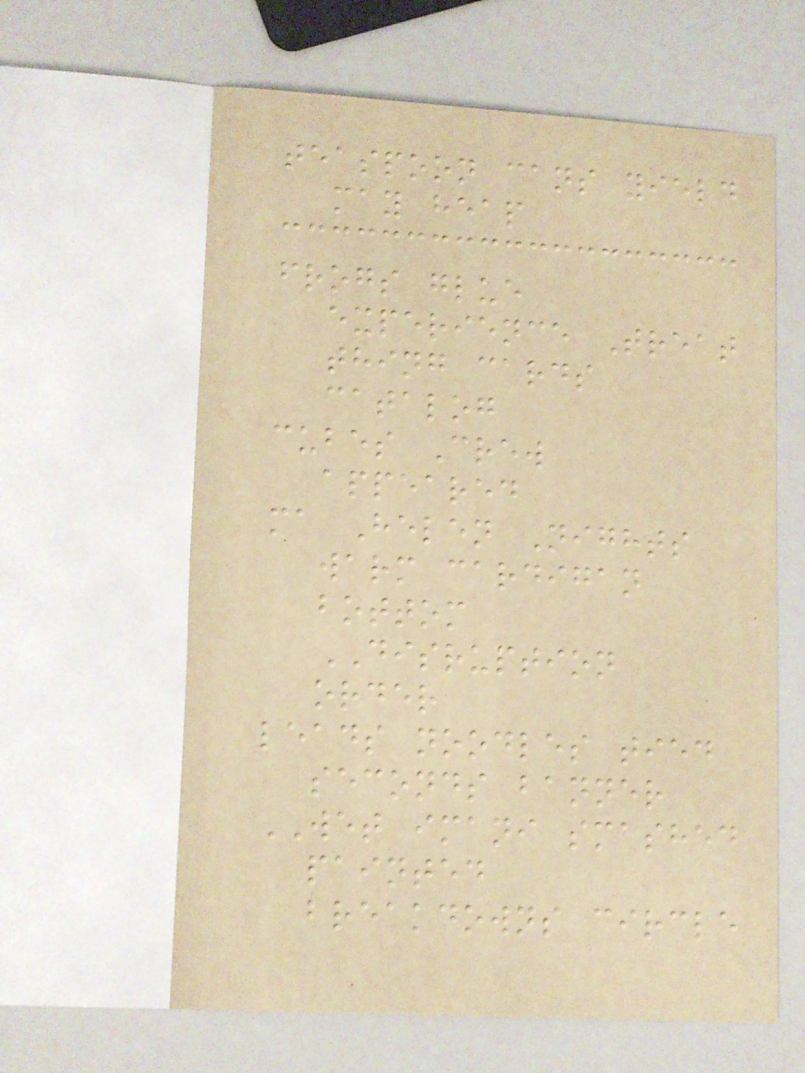teaspoon cans yield
may heap
frogs glue
experience Treat
thing cards
catalog
cubes Crew
appeared
ma Helen Nights
warm cardigan
bottom
DISRUPTION
order
leads noodles tied
seconds banner
WET imani smashed
painted
breakdowns circle
